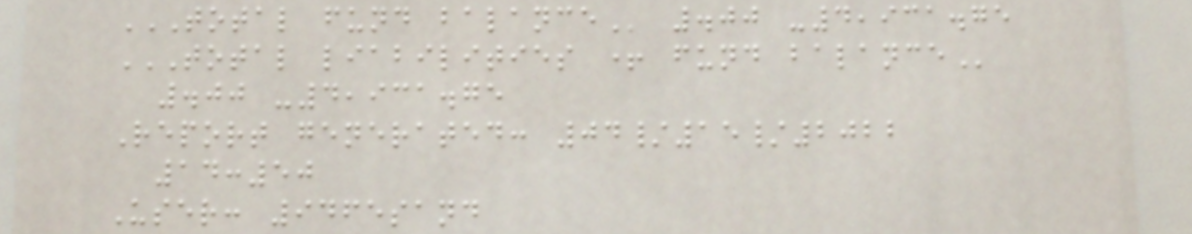TOTAL FUND BALANCE .00 -4,931.75
TOTAL LIABILITIES + FUND BALANCE
.00 -4,931.75
Report generated: 04/15/2022
14:50
User: 9465sand
